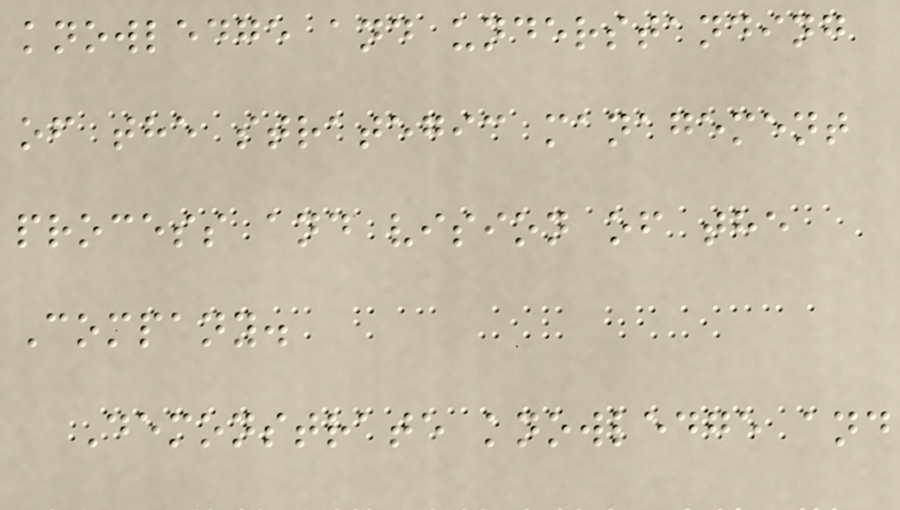knowledge and understanding
of the strategic management
process and vision of the
Company.
Demonstrate knowledge and
